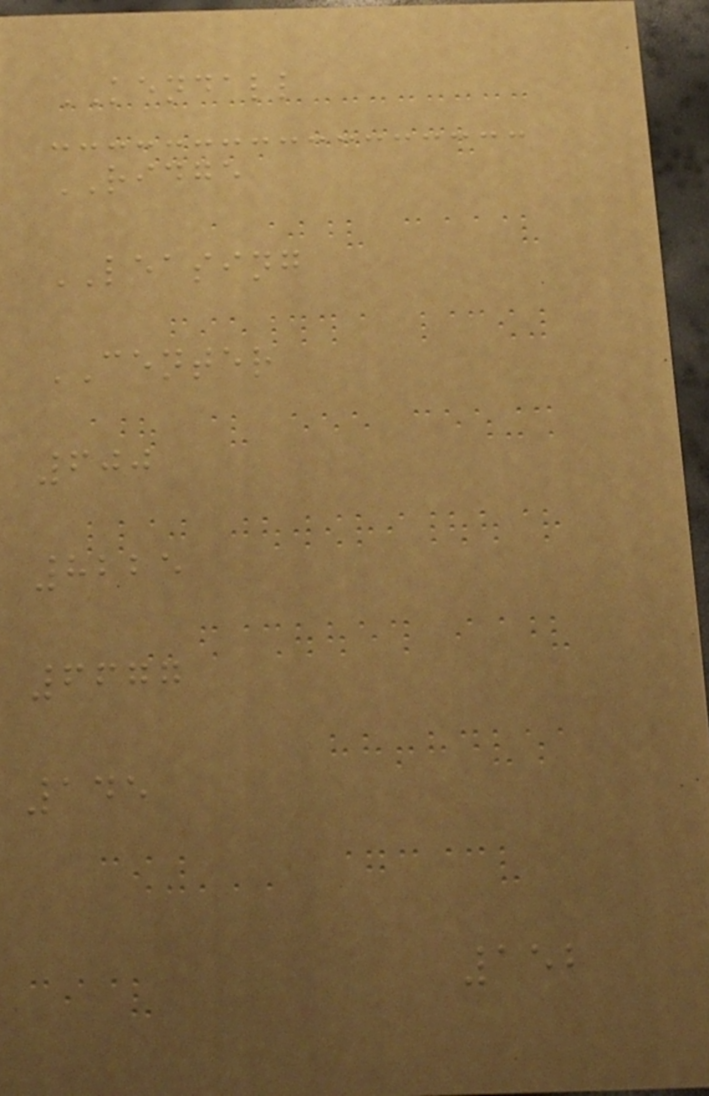KENDALL
RIDGE
LEASING
CENTER
600
8225
6677
145
152
